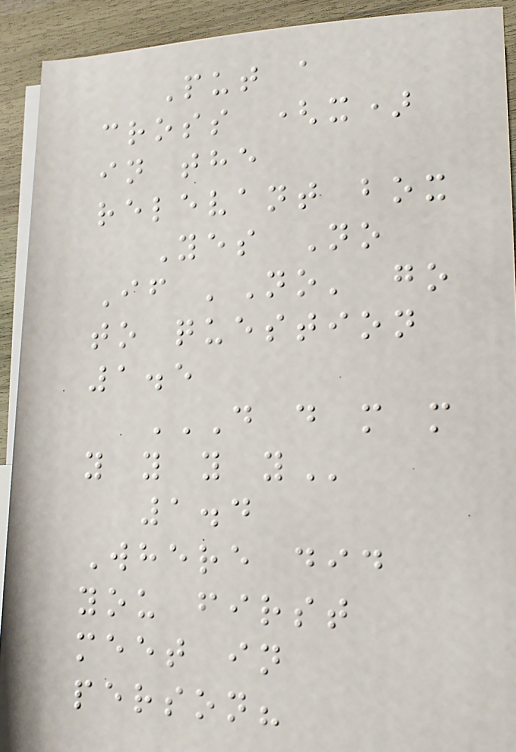Put a
cross (x)
in the
relevant box
Yes No
If 'No' go
to question
1.5
D D M M
Y Y Y Y
1.4
Where did
you first
meet in
person?
